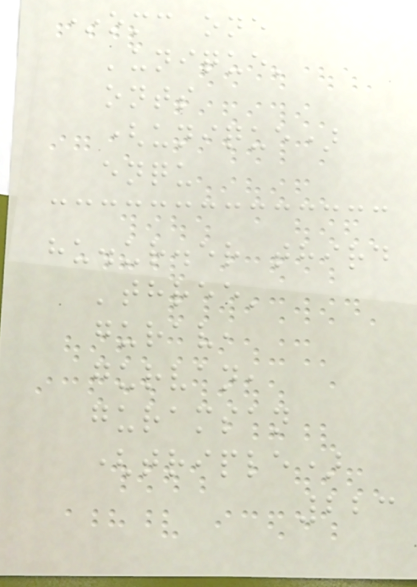*omc one
'unique'
onts
(unique)
enqu
hu.ur.er third
'three'
gurav,
gurvan,
guramsan
(triple)
223
